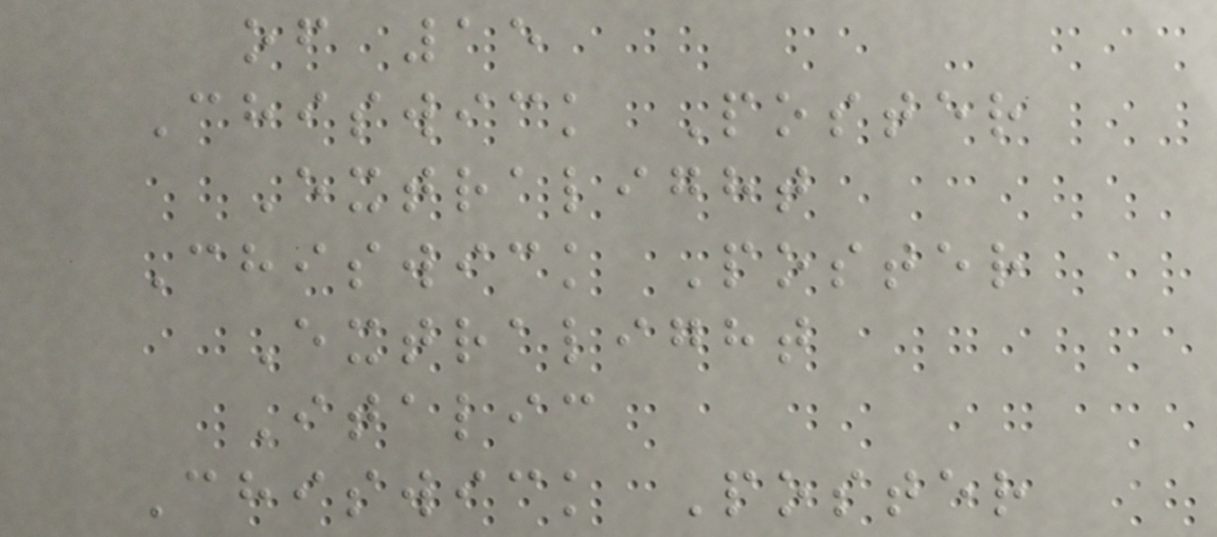of 15
Chiswick Poster
Extralight
Chiswick Poster
Extralight
Italic
Chiswick Poster
